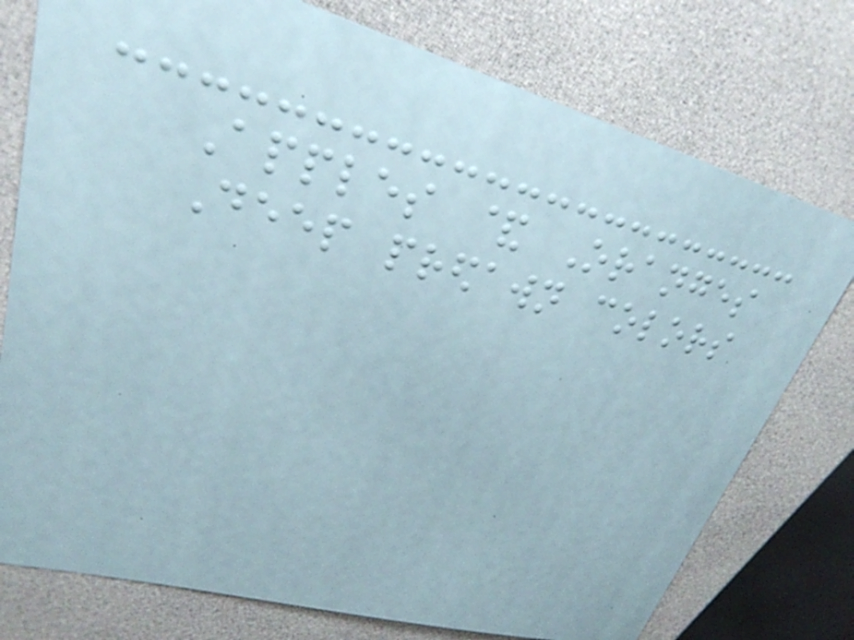Apples & Oranges
Deep predawn colors
